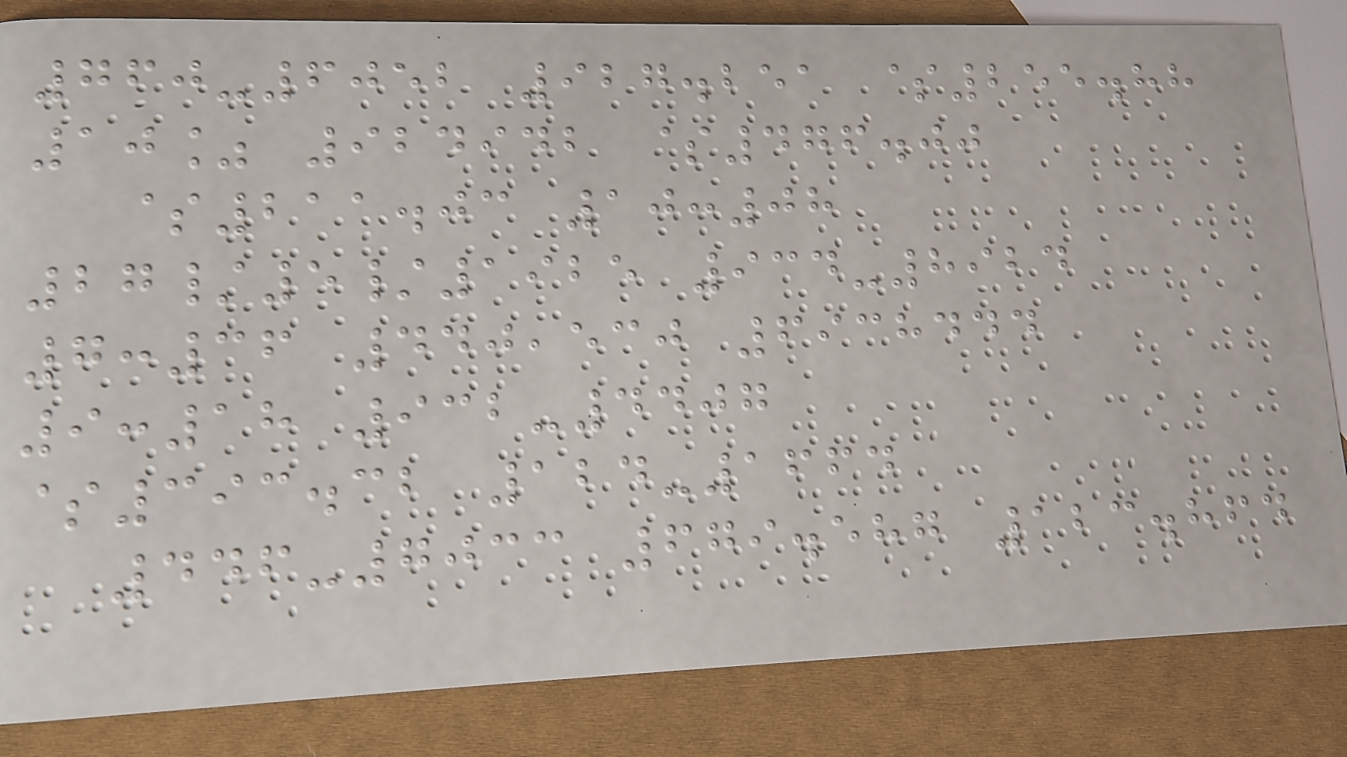760-6052 927.251 $255.88
10% 924942 $476.00
$211.03 10:08
27/5/1925 934-8924
7:36 440,530 6938444
9:18 932-4407
$393.32 124-1664
446-7033 679.587 123.864
